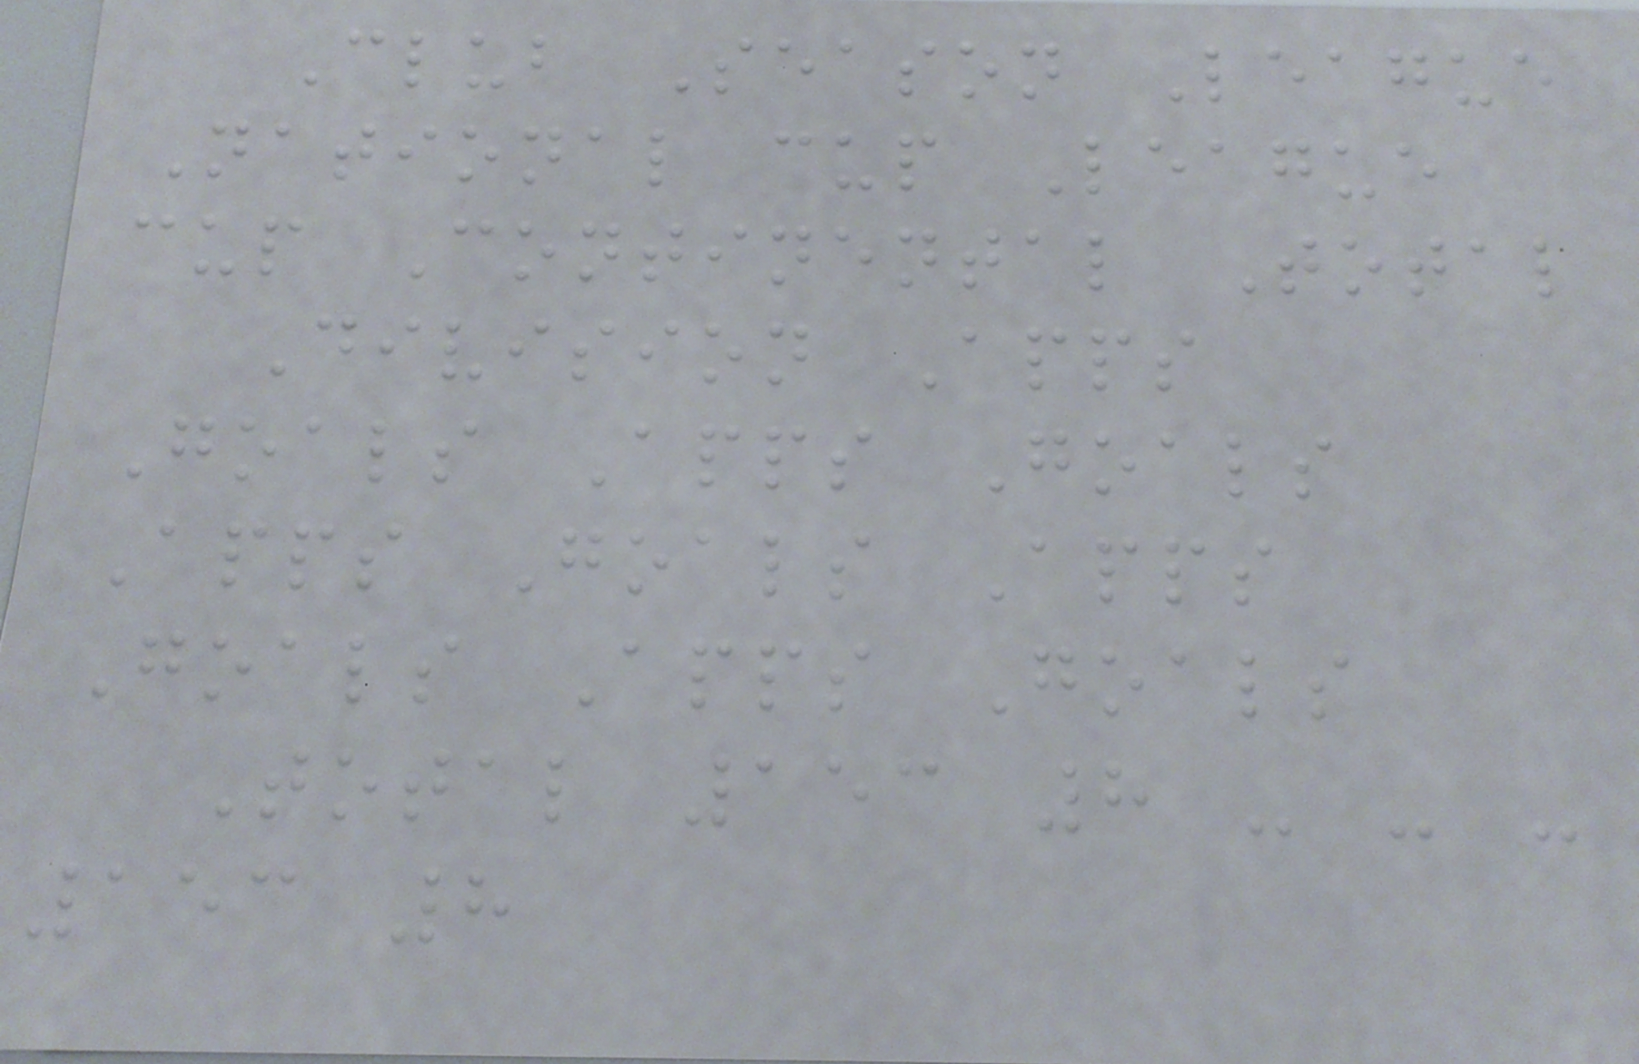Club Season League
National cup League
cup Continental Total
Division Apps
Goals Apps Goals
Apps Goals Apps
Goals Apps Goals
Total 153 8 - - -
153 8
